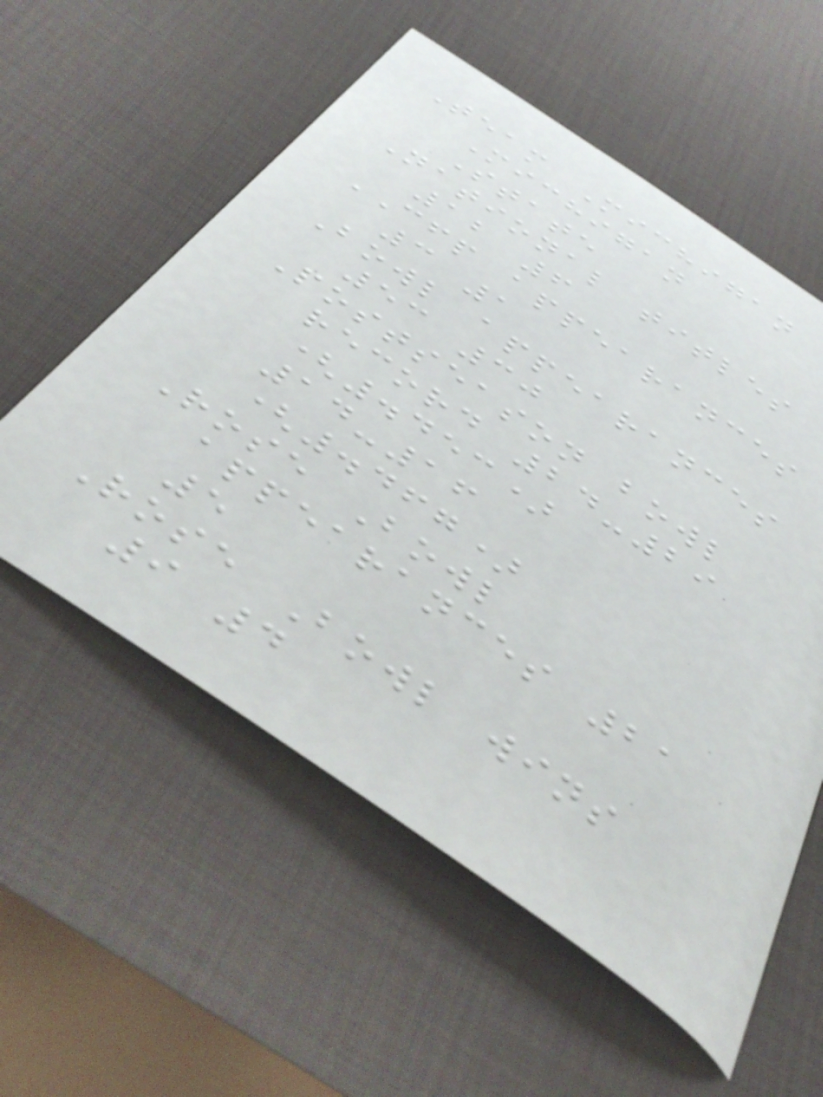Team Michigan
Michigan
State
National titles
12 6
CFP appearances
3 1
Bowl appearances
53 30
Postseason bowl
record 24-29
(.453)
14-16
(.467)
Rose Bowl
appearances 21
5
Rose Bowl wins
9 4
